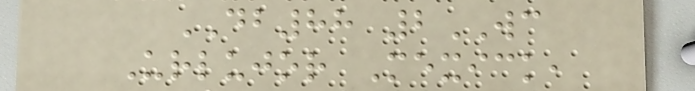DB88 2WC
Urlujor Mexick,
